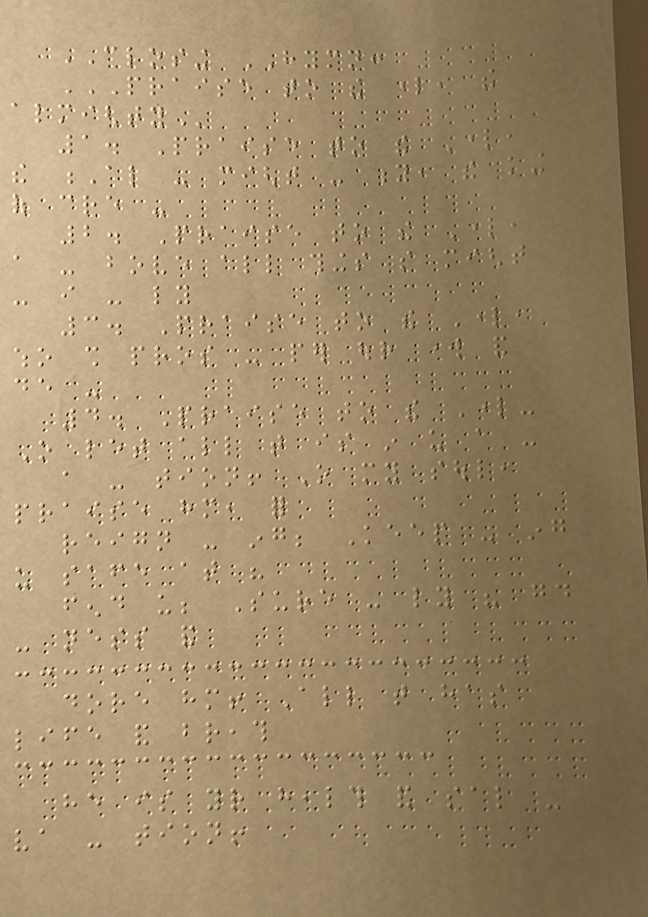CLOSING HYMN:
PRAISE TO THE LORD, THE
ALMIGHTY
1. Praise to the Lord,
the Al - might - y, the king
of cre -
2. Praise to the Lord,
a - bove all things so might
- i - ly
3. Praise to the Lord,
who shall pros - per our work and
de -
4. Praise to the Lord-
O let all that is in us a -
a - tion! O my soul,
praise him, for
reign - ing; Keep - ing
us safe at his
fend us; Sure - ly his good
- ness and
dore him! All that has
life and breath
he is your health and sal -
va - tion!
